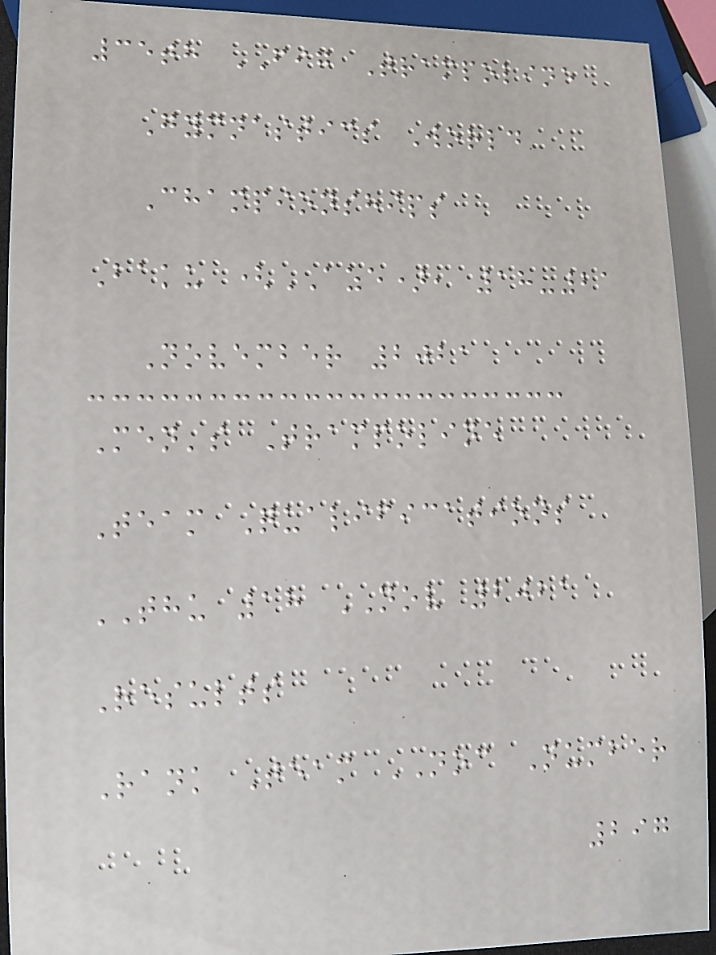35th FIG Trampoline
Gymnastics World
Championships
Baku (AZE), 18-21
November 2021
Men's Trampoline
Team Qualifications
THU 18 NOV 2021
Results
Rank Team NOC Number
297
